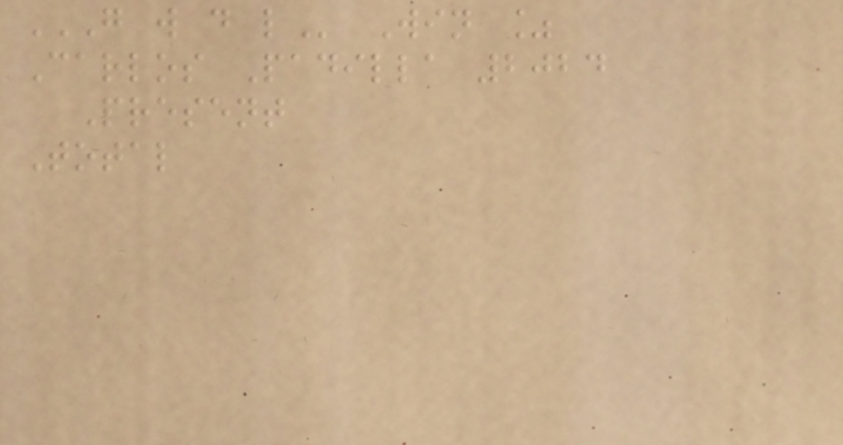G W D L Win %
Carlos Padilla 2024
Present
Total
